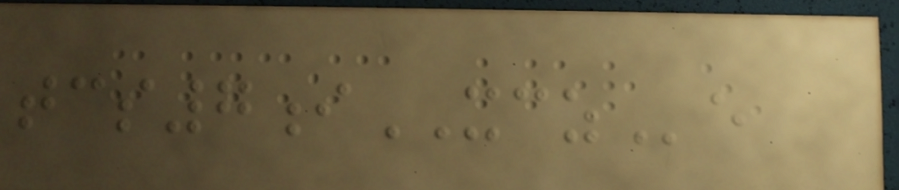tcs7iXCZe
